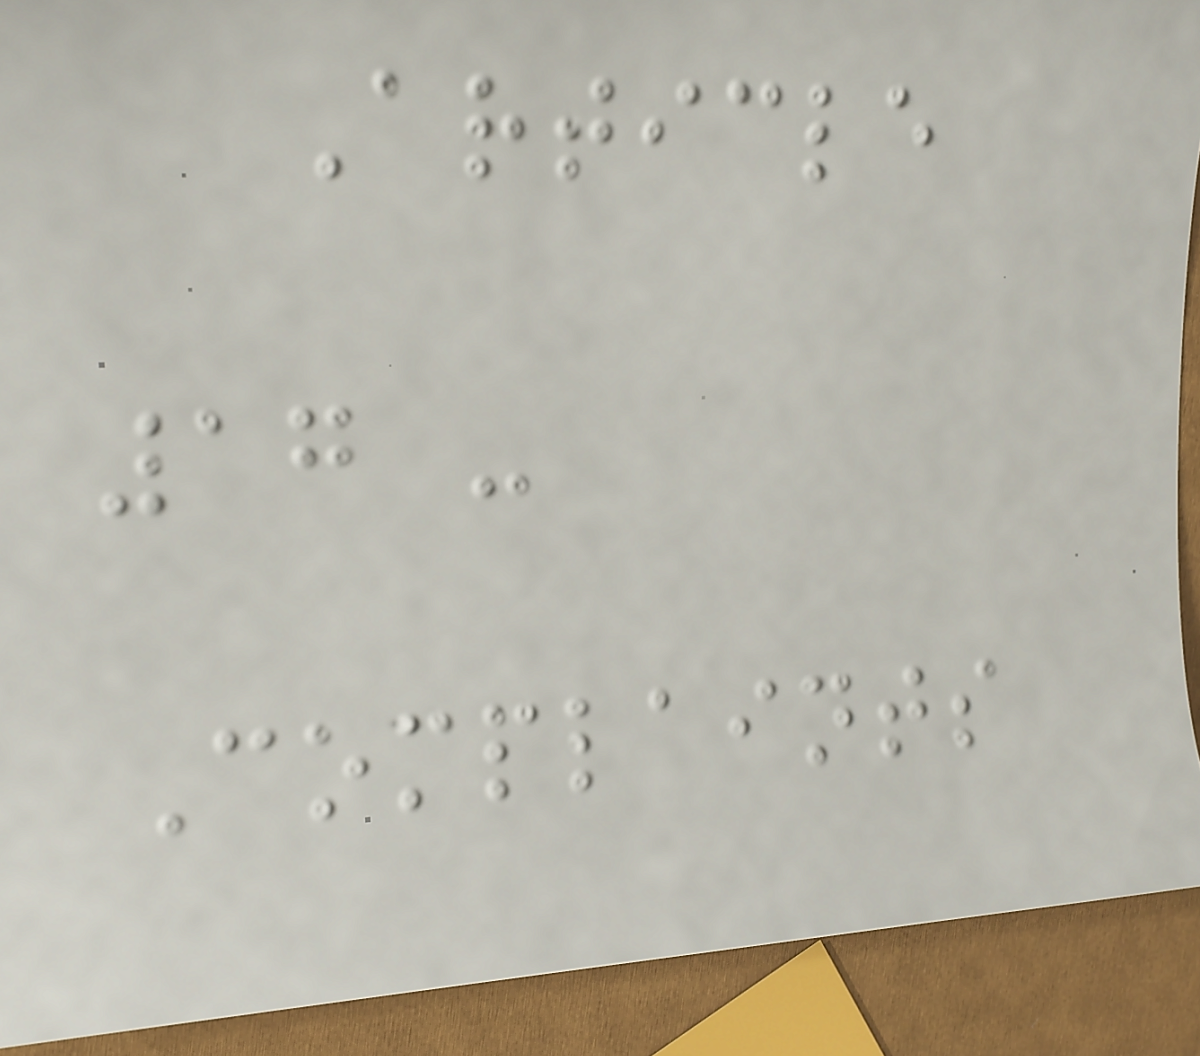Article
17 -
Complaints
